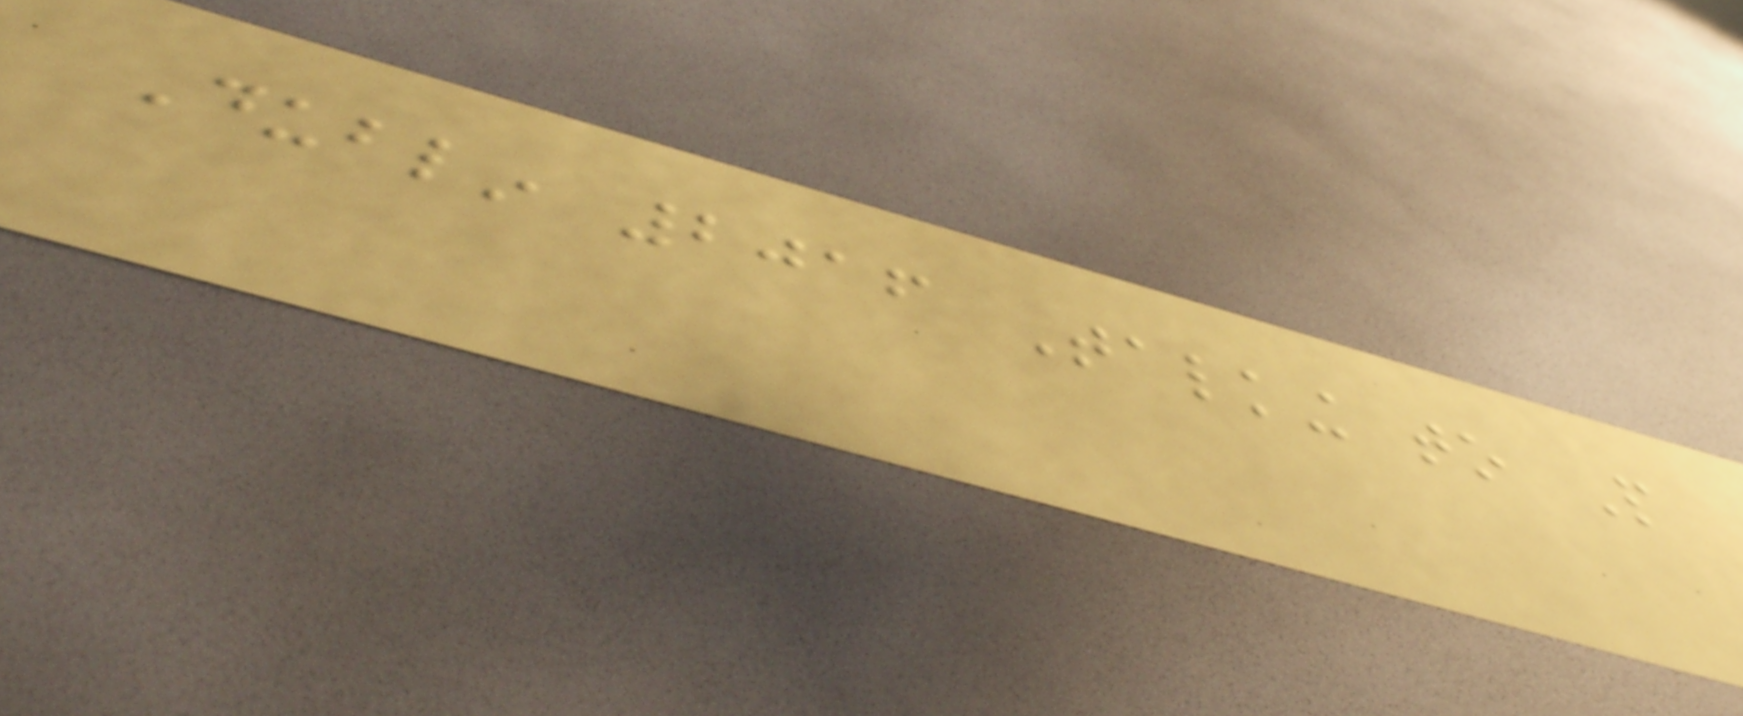Dublin 2016 Talking to People
